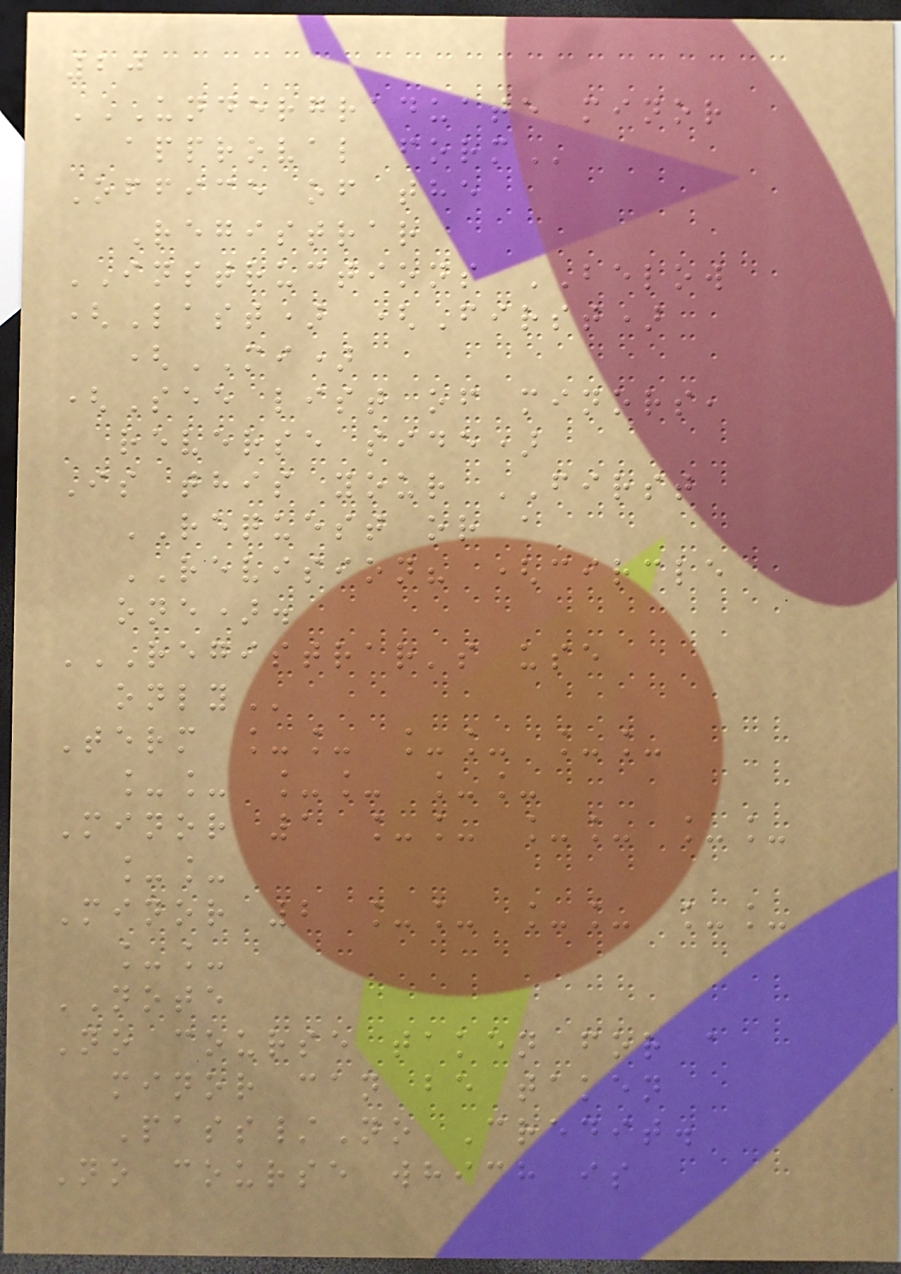20
UNDERGRADUATE MINOR
APPROVAL FORM
Office of the
Registrar
INSTRUCTIONS BELOW
(Last) (First)
(MI)
(See list of minors,
reverse side)
Is this your FIRST
REQUEST or a
REVISION? (circle
one).
REGISTRAR'S USE
ONLY
Term __ __ __
__ __ __
Minor 1 __ __ __
__
Minor 2 __ __ __
__
NOTE
No course taken for a
minor can be taken
Pass/No Credit.
No course which is
